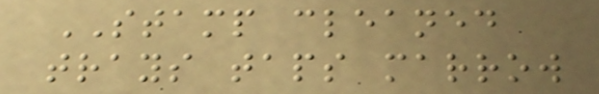STAMP cleaned
trays taps marrow
